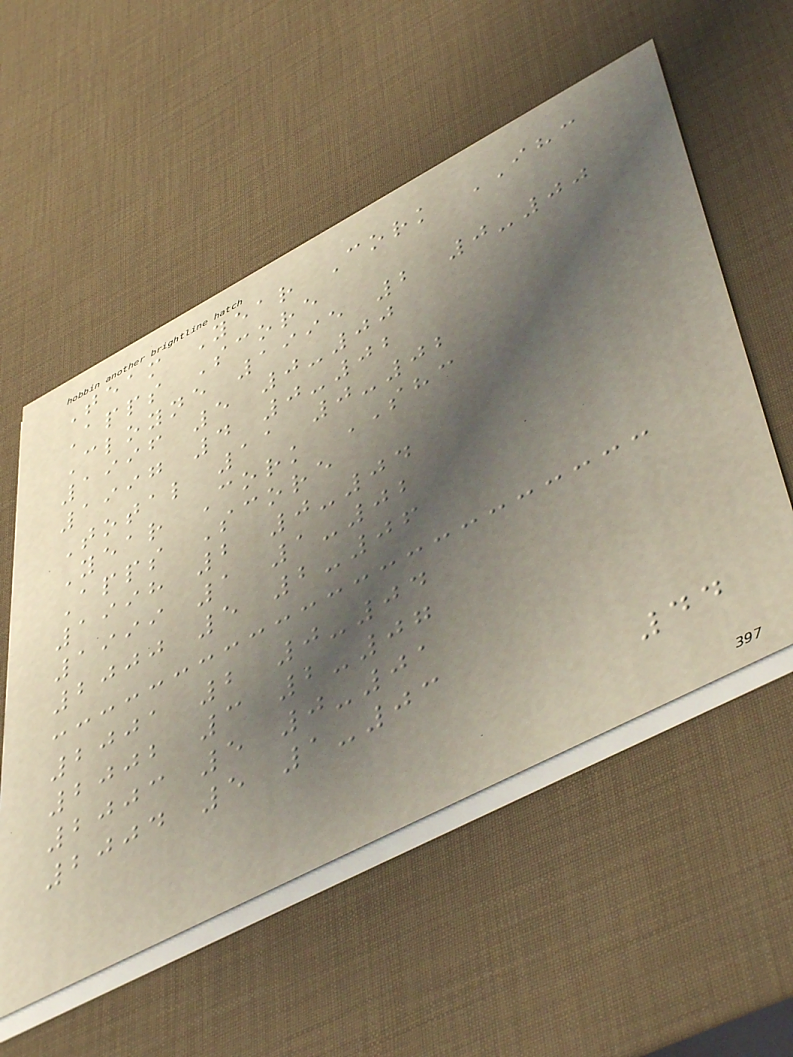Team Year Cork IHC
Apps Score
Cloyne 1995 2 0-00
1996 5 0-00
1997 4 0-02
Total 11 0-02
Year Cork SHC
Apps Score
1998 2 0-04
1999 1 1-02
2000 5 2-06
2001 2 0-04
2002 3 2-07
2003 5 0-01
2004 5 1-03
44
